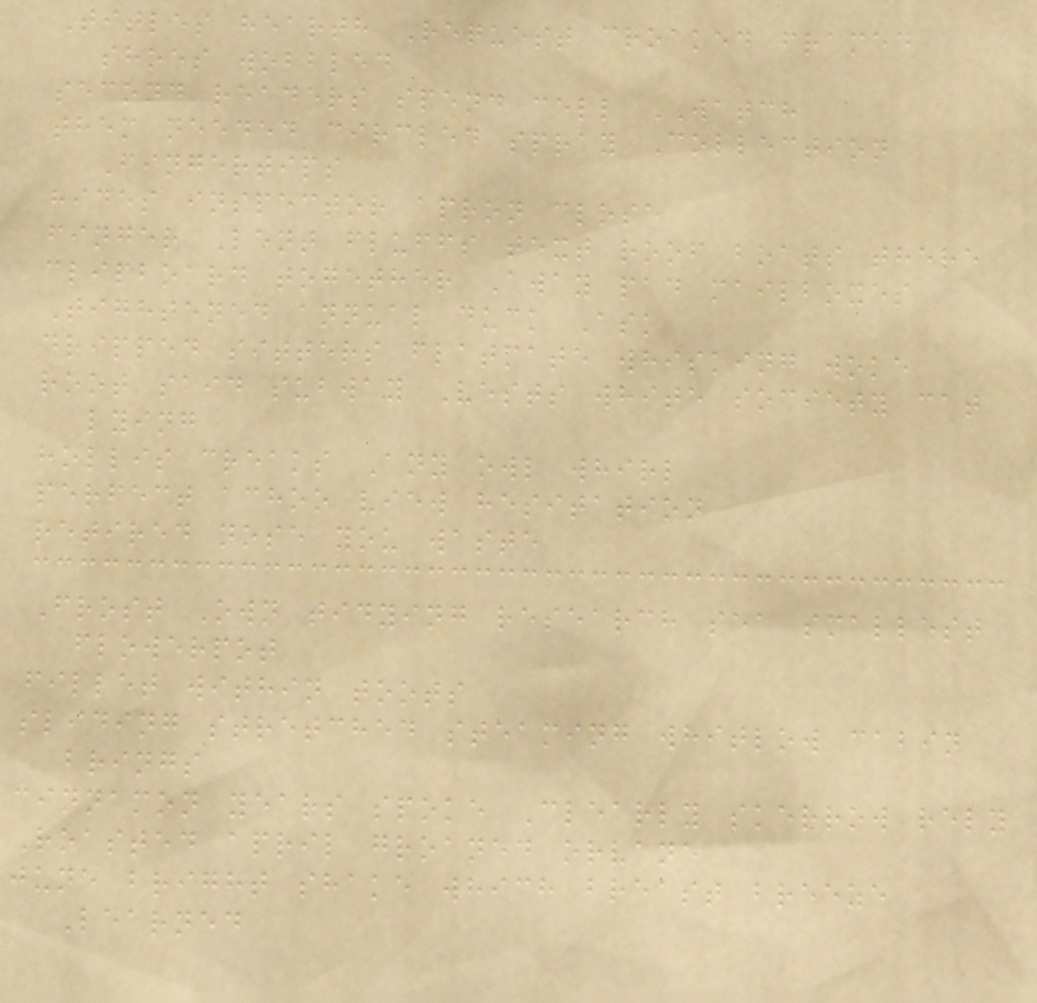Titles hearth Request croaked framed
shoes wobbled
second readers spend cell WATCH
them needed circled spray Collection
Fingertips
hides inspector apron close
finger Lent fluffs text roof boats there
clipboard together Away pad mailboxes
Tightened annual duck Ask
dripped sitters flatmate whisking woke
root said subway Vests white society cat
lying
hollis creaks Any owl whirl
perfect achoo view hesitation
retired nose you waste
Frost Own tidying research sea smallest
flowerpot
fillet within toots
sliding stretched steaming whitlow cabin
brings
cinnamon years spoke Clearly skerrow rely
Roasted april groaned orvane
june bright shake which breast breeze
Learned
